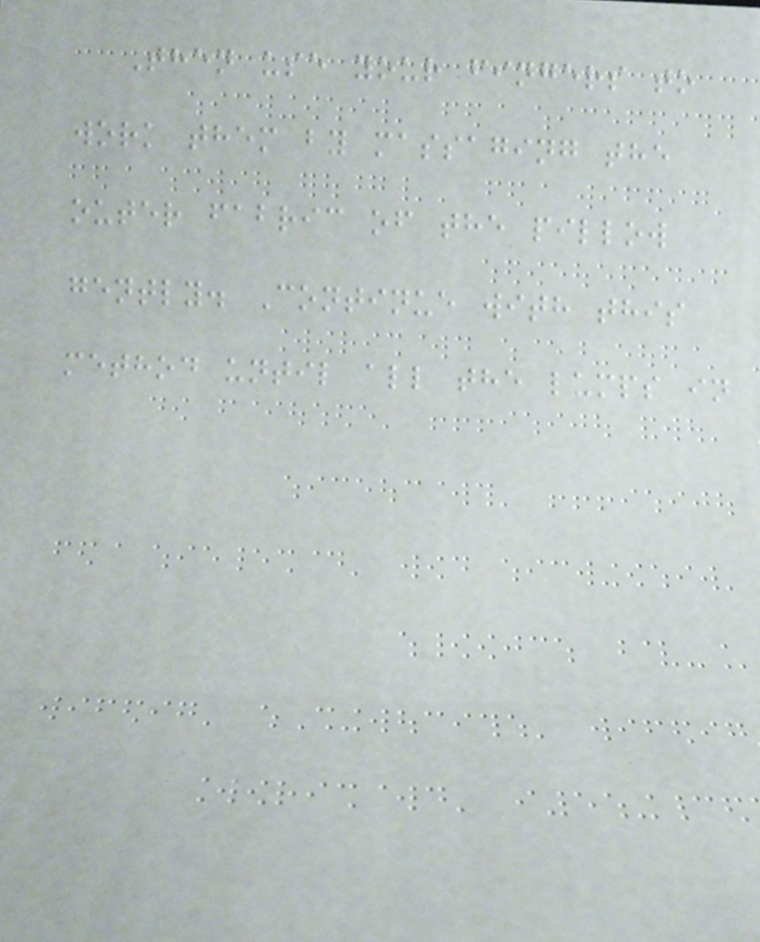Then use your fingers to
work them by massaging the
outer fabric of the pillow
gently. Continue with this
method until all the lumps in
